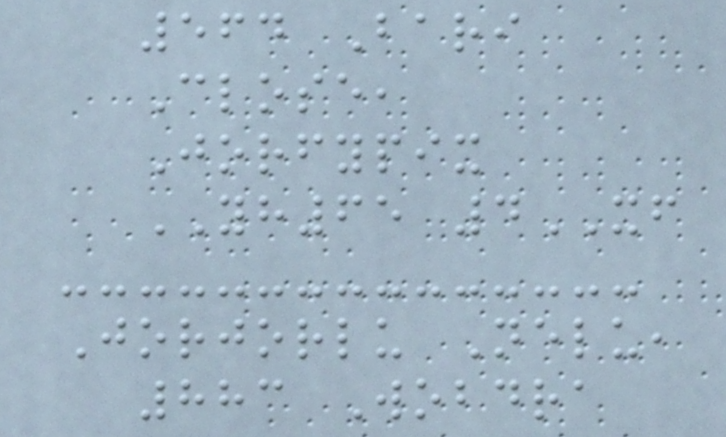564 Bari
Close,
Jorfypix
YH65 4XF
Jorjorlu Nelu,
883 Wobdra
